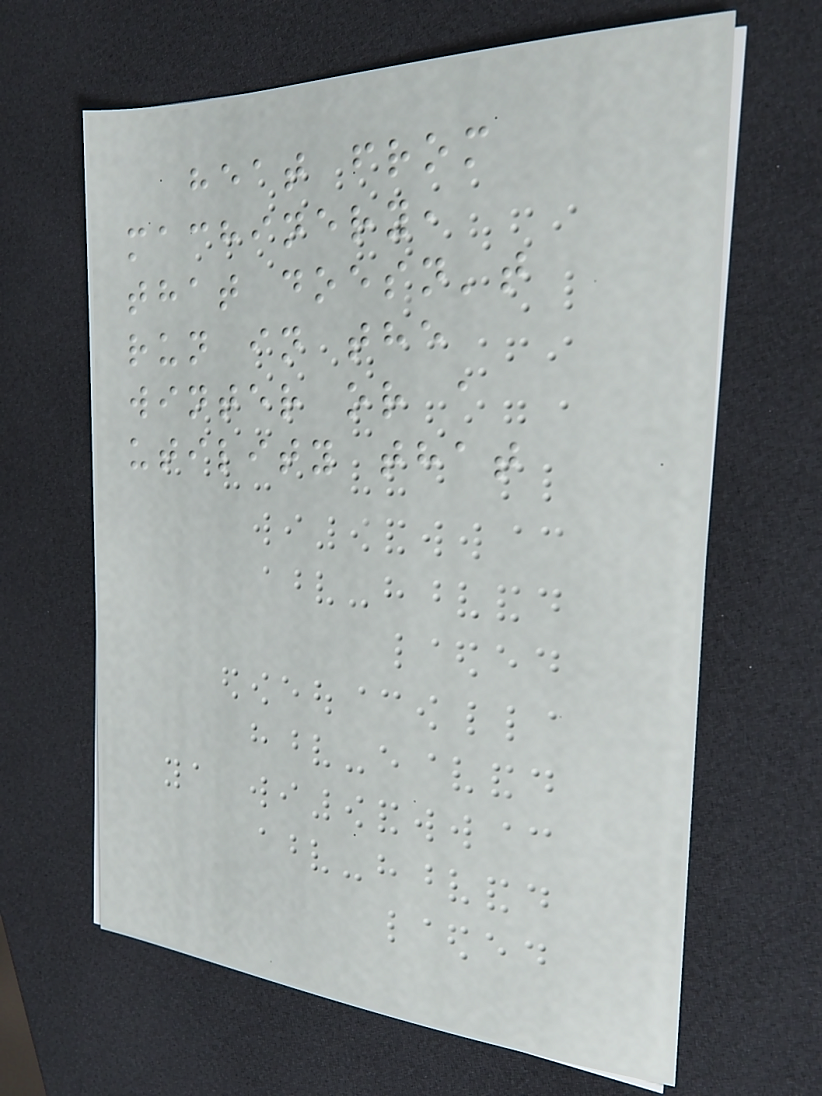heat from
machinery,
that doesn't
run in the
winter or a
utility that
